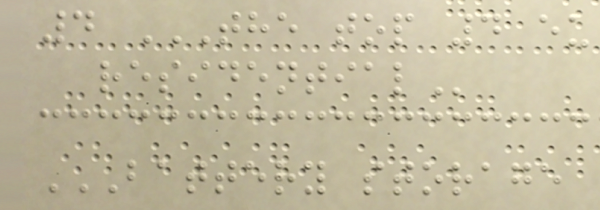4 THE TOP 4 EU
RESIDENTIAL
BATTERY STORAGE
